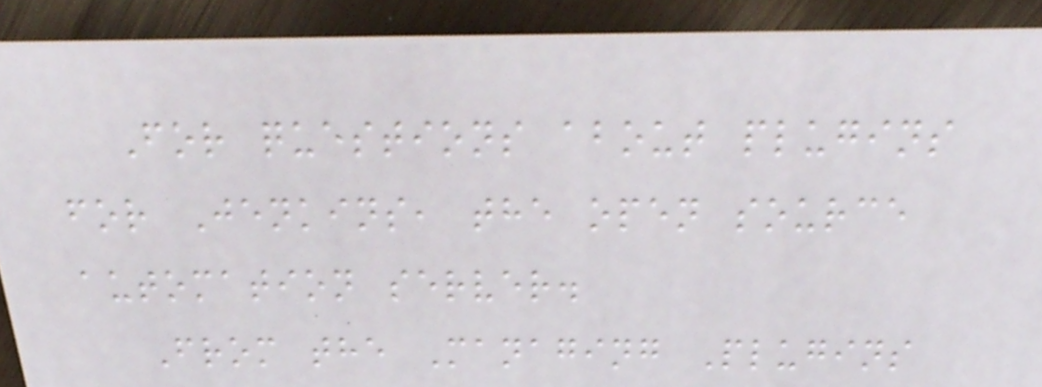For questions about plugins
for Jenkins, the open source
automation server.
From the Managing Plugins
